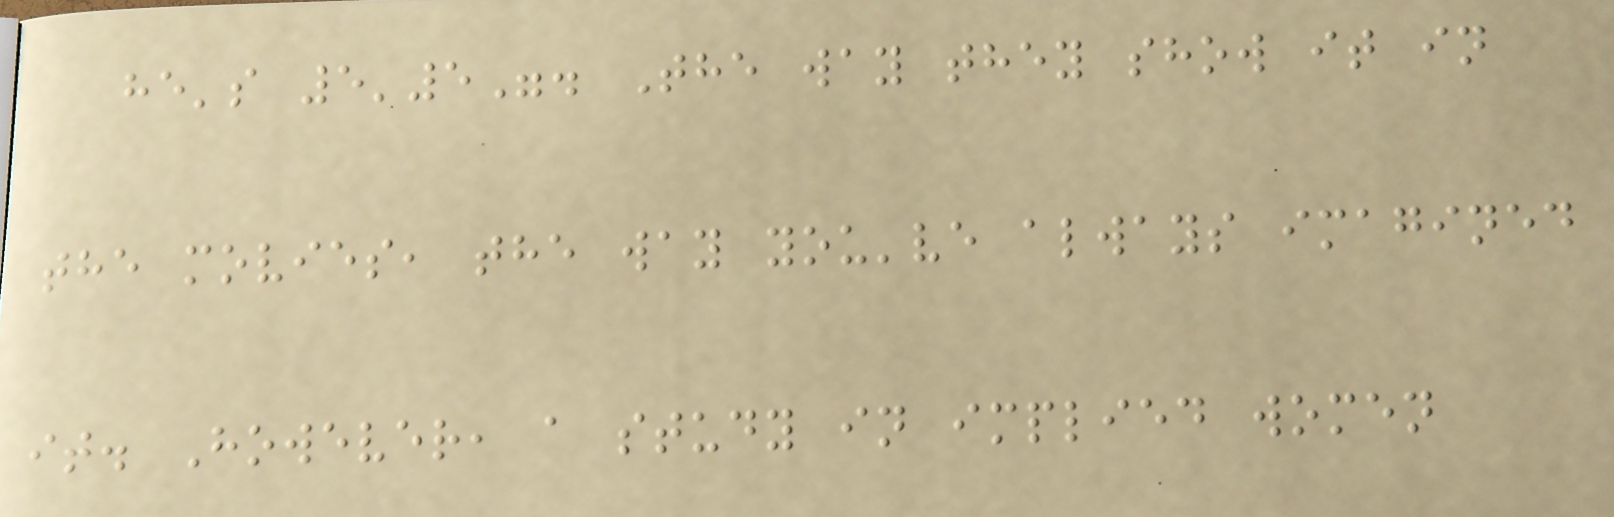he's 5'5". The way they show it in
the movies, the way you've always imagined
it. However, a study in implied women
